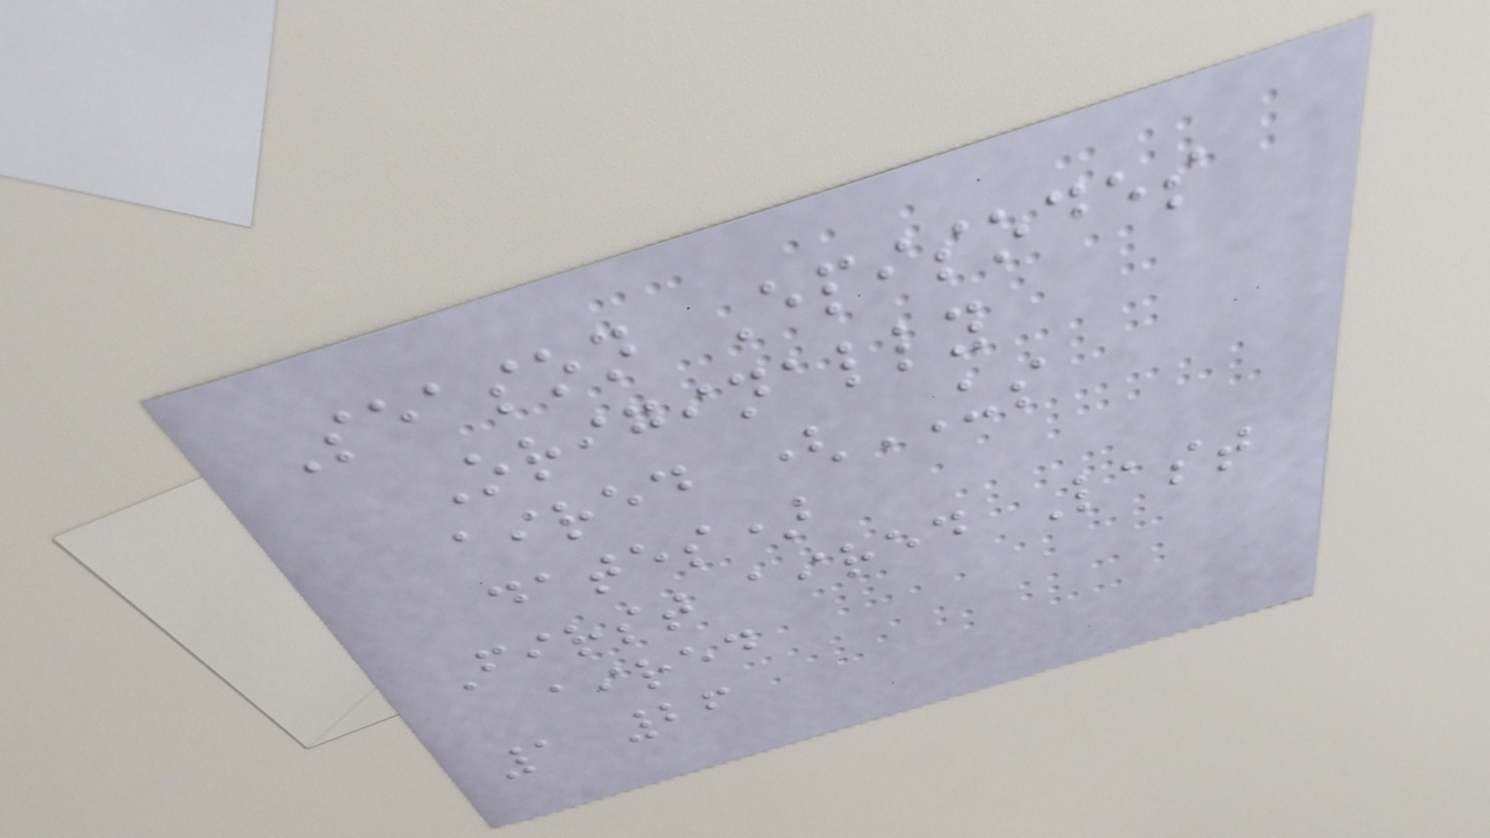Season Episodes
Originally
aired (US
dates)
First aired Last
aired
1 26
